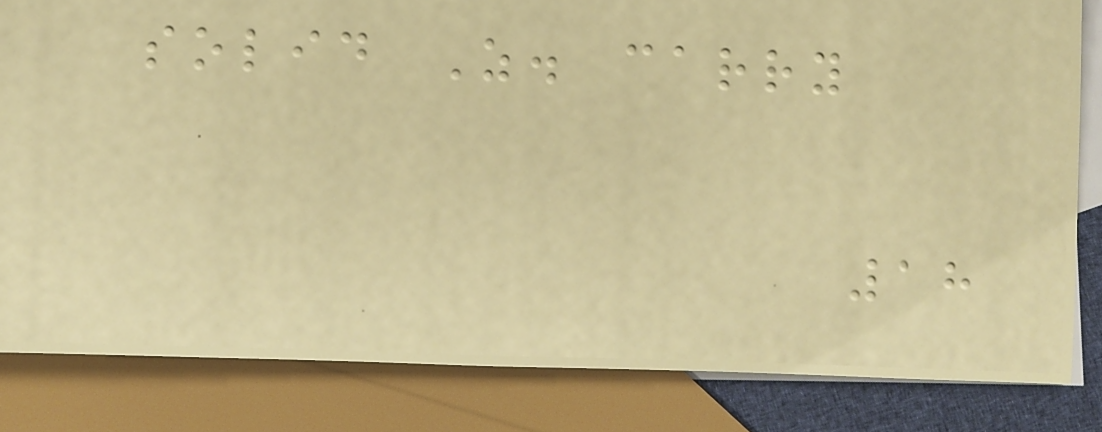solid Z. carry
18
